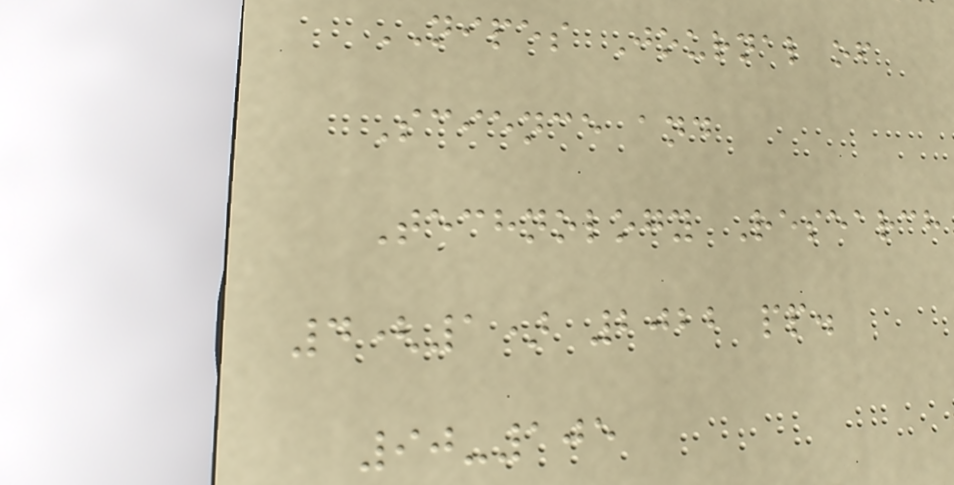NIPES Journal of
Science and
Technology Research
4(1) 2022 pp.
90-105
